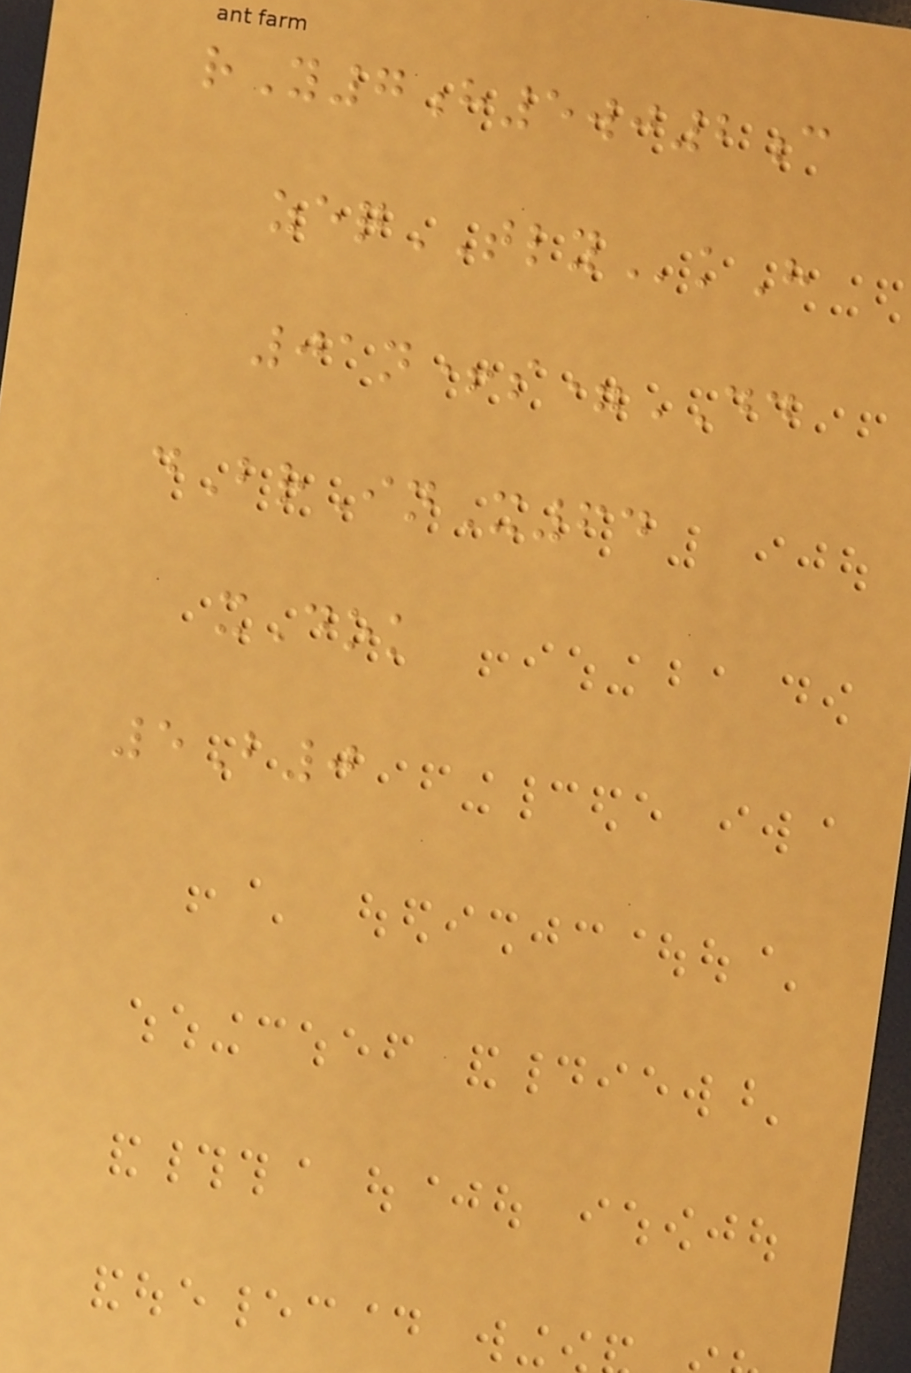rY7h5wj2c
zeqTLYkH
01n+s=DD
dBrInX64
xDok
5B0
